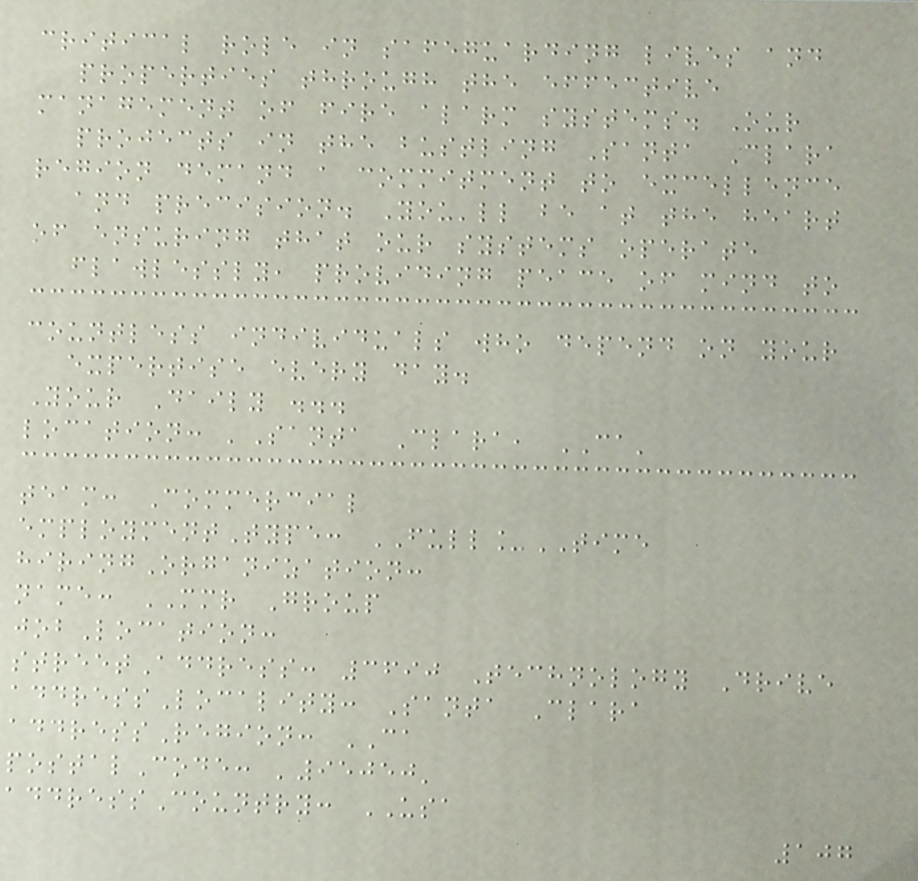critical role in safeguarding lives and
properties through the effective
management of fire alarm systems. Our
projects in the bustling Santa Clara
region demand a commitment to excellence
and precision. You'll be at the heart
of ensuring that our systems operate
flawlessly, providing peace of mind to
countless individuals who depend on your
expertise every day.
Your Daily ...
location: 'Santa Clara, CA'
team: Commercial
employmentType: FULL_TIME
hiringOrganization:
name: MMR Group
jobLocation:
streetAddress: 3690 Technology Drive
addressLocality: Santa Clara
addressRegion: CA
postalCode: '95050'
addressCountry: USA
107
